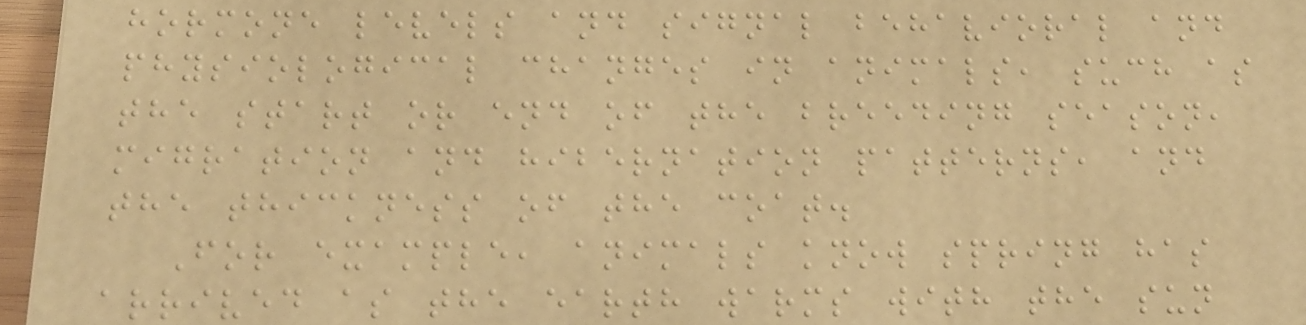hormone levels and signal behavioral and
physiological changes in animals, such as
the start or end of the breeding season,
migration and hibernation patterns, and
the thickness of the coat.
For example, animals know spring has
arrived as the earth warms with the sun
